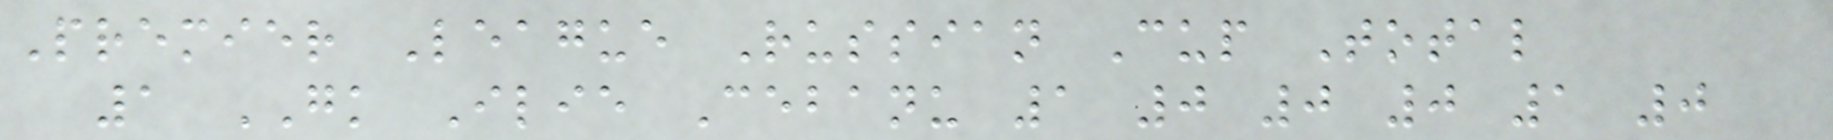Premier League Russian Cup Total
1 GK Ilie Cebanu 1 0 0 0 1 0
